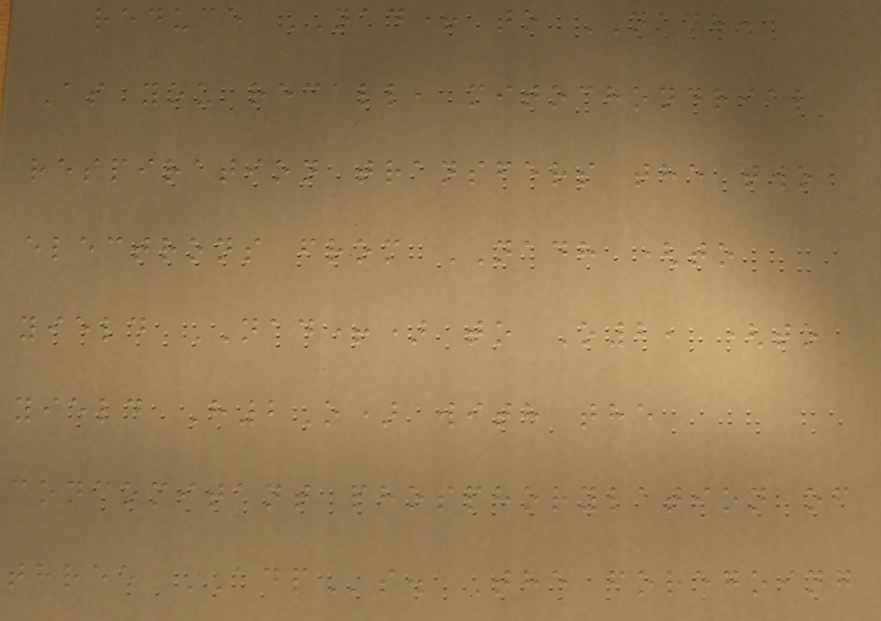reduce NAD+ to NADH.
As you recall, mitochondrial
respiration transfers the two
electrons from NADH (to
yield NAD+) to O2, (to
yield H2O) with the
concomitant phosphorylation of
three ADPs. The foregoing
